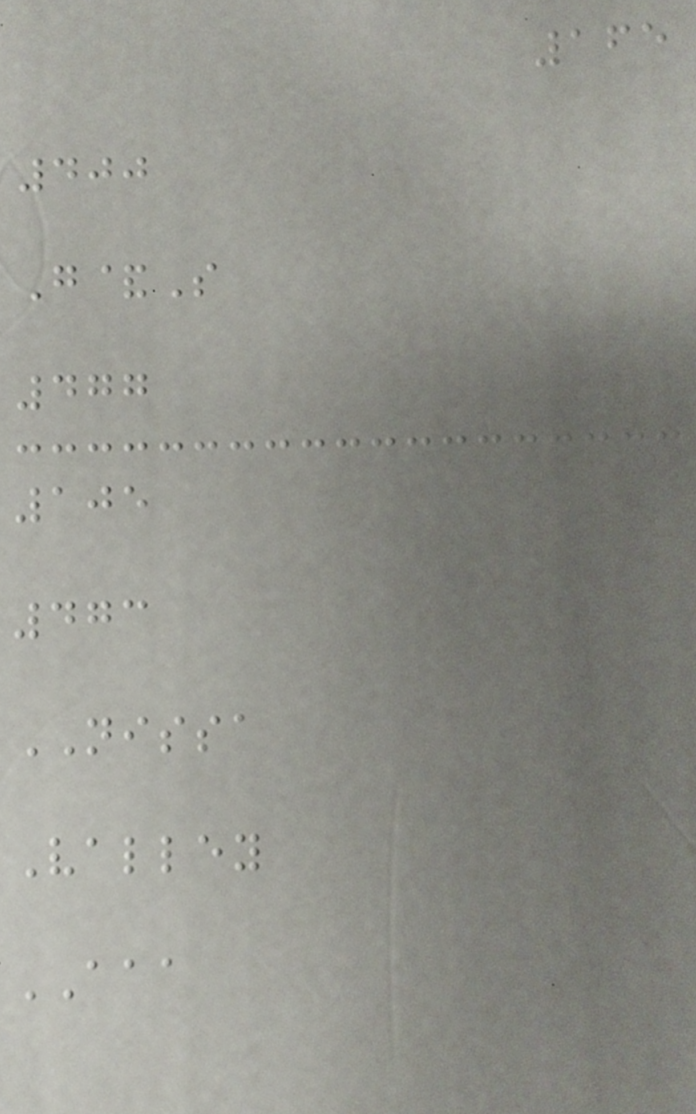165
400
G&S
477
105
473
NISSA
Valley
AAA
